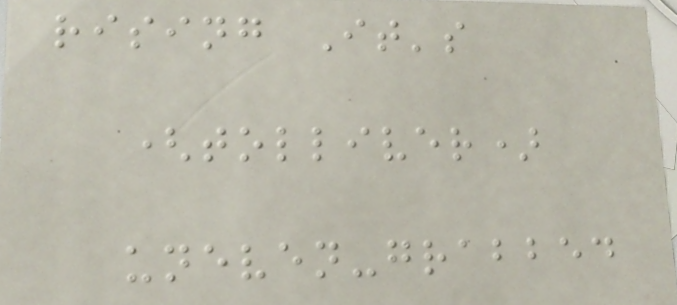rising It's
(tolliver)
uneven-grabbed
